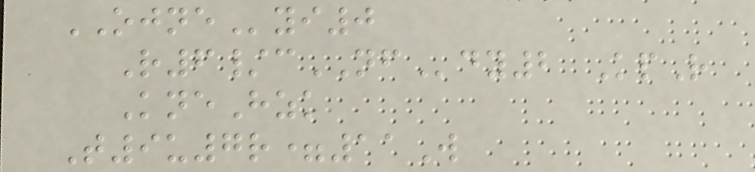OJNEyi0
R6/cNFdy2 KpR
KneHzk
T9u7r=11W
